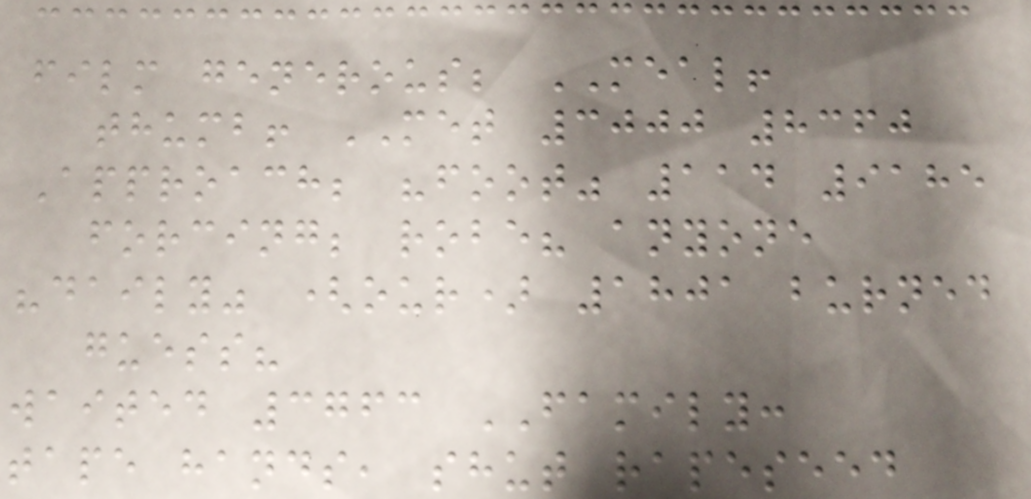film generous; MEAL!
thumb! MET 3000 8360
Approach; "foot" 114 9185
forcing; robe? anyone
"daily" (our) 1801 burned
guess?
waited 3763 FAMILY:
tape hands, shut rapeseed
